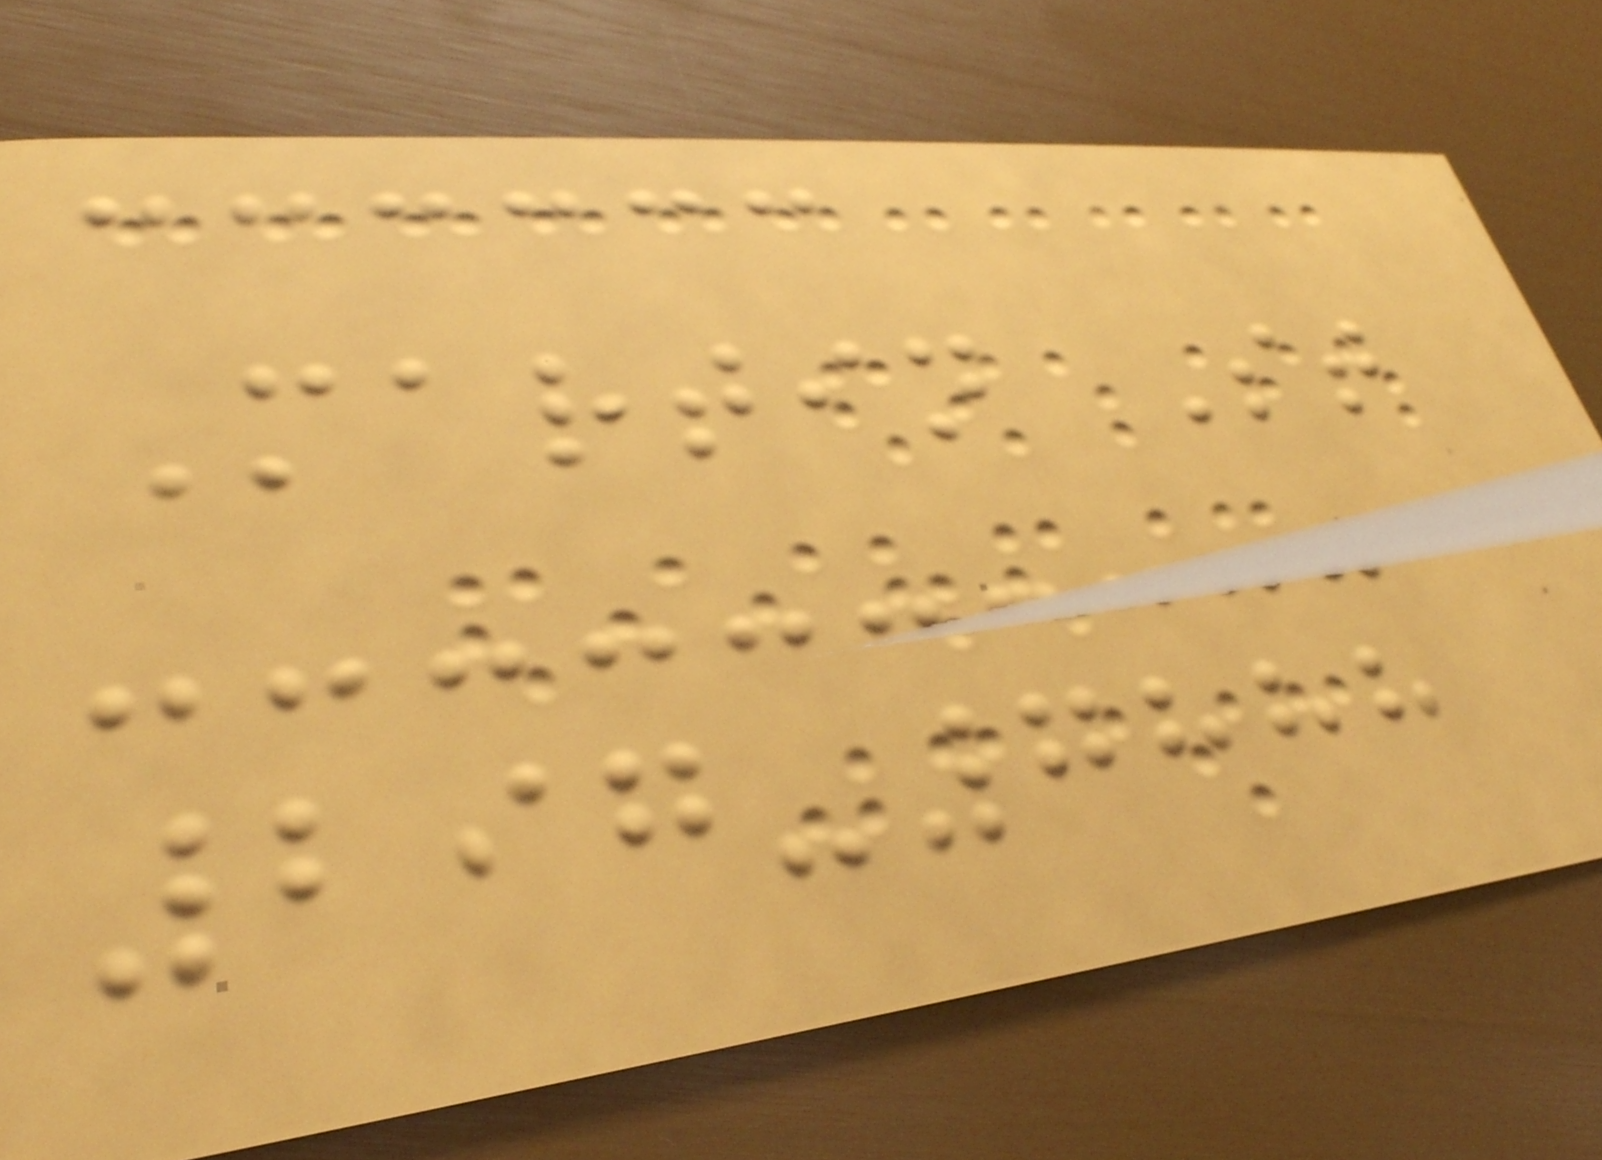Martin St
297-7888
